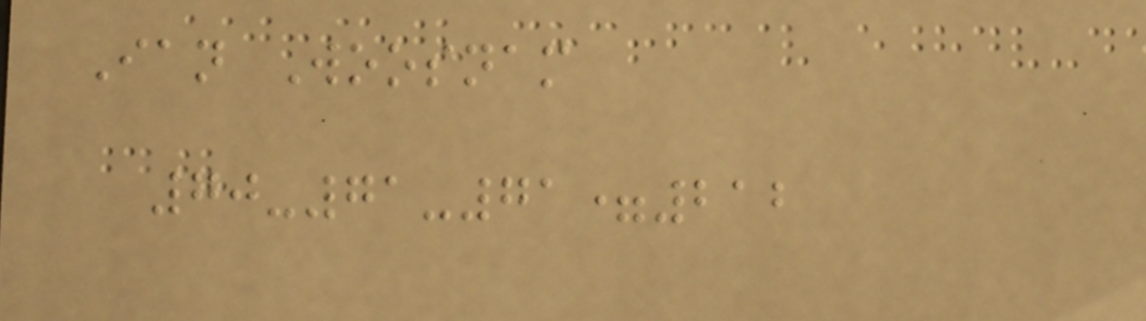Ian Woosnam
70-71-71=212
